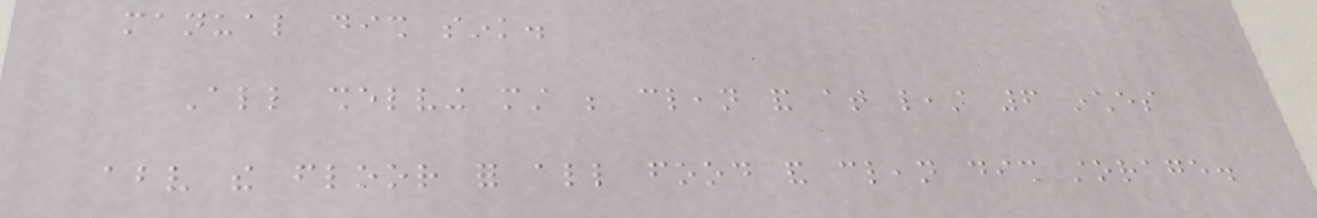manual dish sink.
All shelving must be clean and at least 6 inches
above the floor for all food and clean dish storage.
